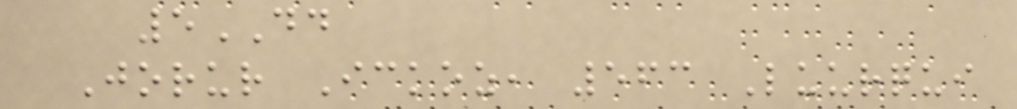5DD
Jorur Ickoz, 563 Luurqui
